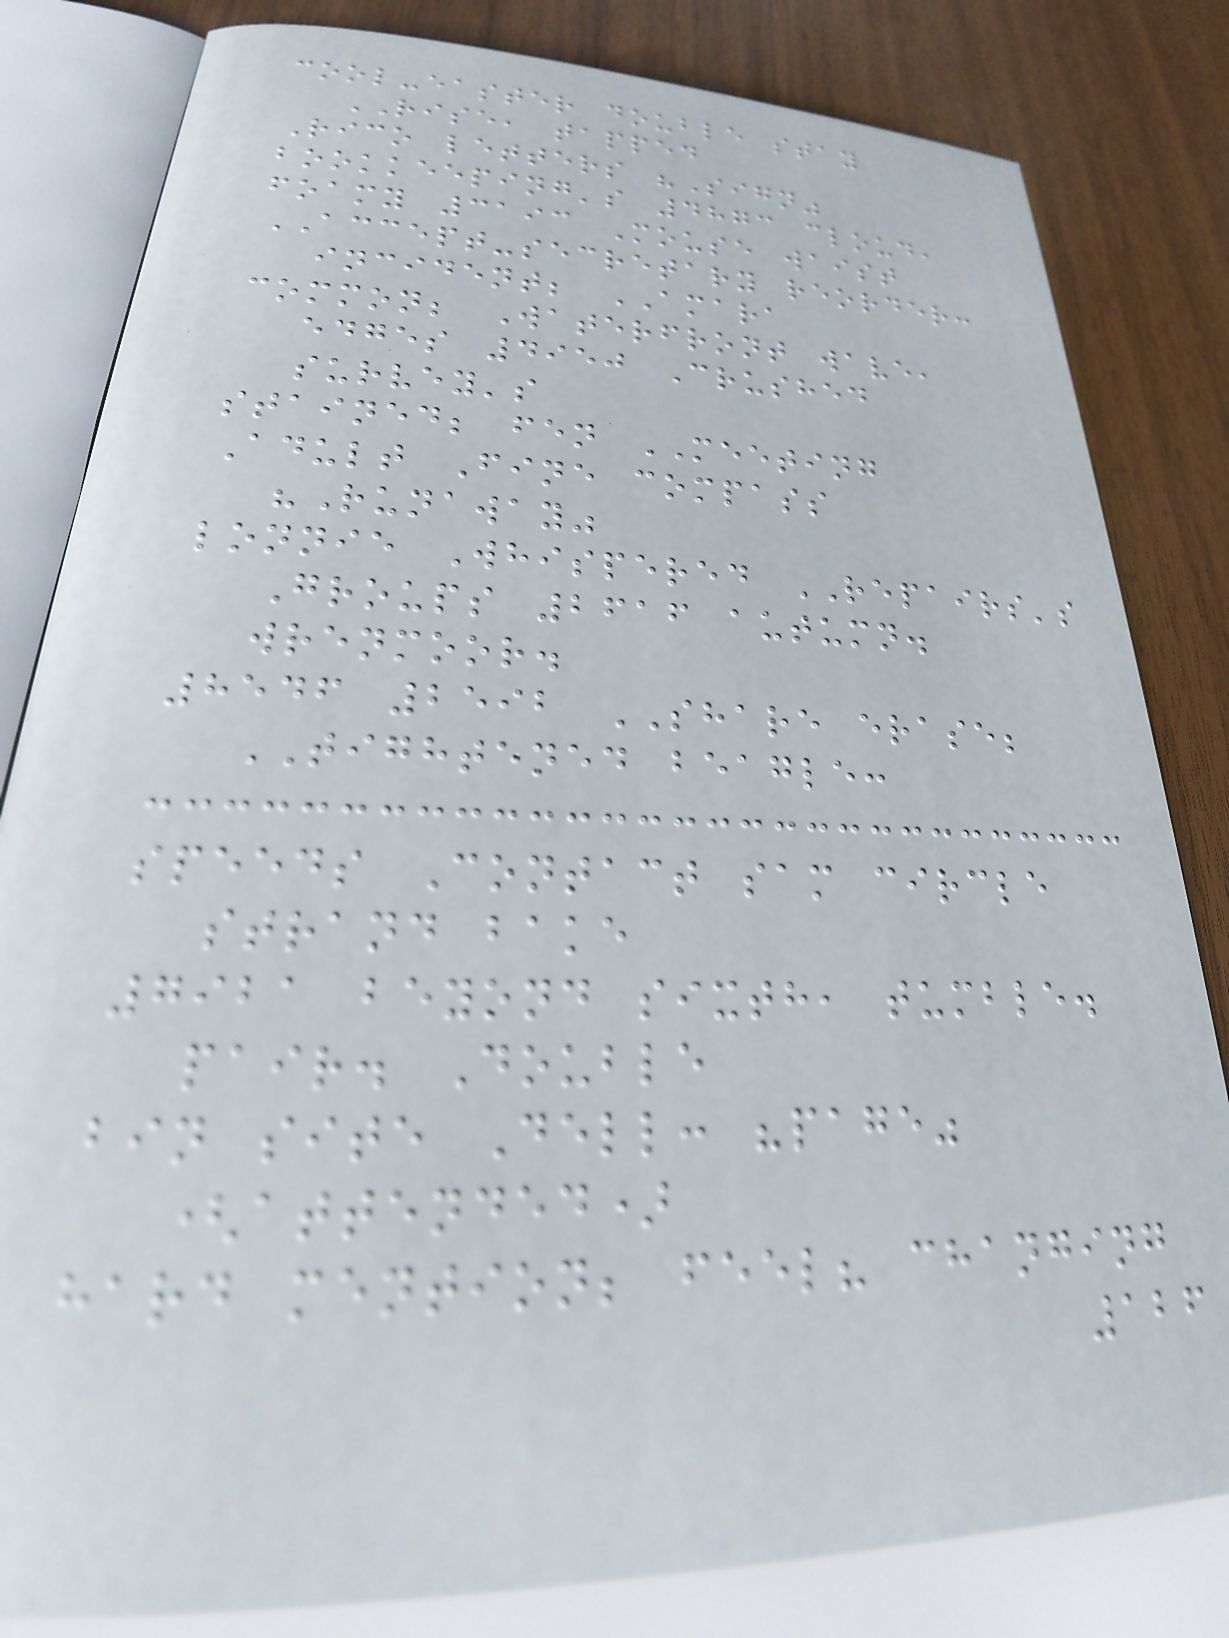cool-easter double stay
RISE, tapped
Rico letters "Sign"
bookkeeping's 4873 cloud,
foamy 3193 Mouse waist
ACCEPT-secretary reorder:
incident; AMARA
common; Waterfront wave,
edges 4950 Crushed
survey's
stained; fen MEETING
Adult Fine compass
"Runaway"
lonnie Whispered REPAIRS's
Groups 2616 autumn.
wrenmoor.
8546 2592 SHARE erase;
TIGHTENED beagle:
speeds Contact sam circle
strand bake
7921 beyond sixth, tumble.
pair. Double
bin site Dell: "page"
(attended)
hard mention; feel? changing
126
